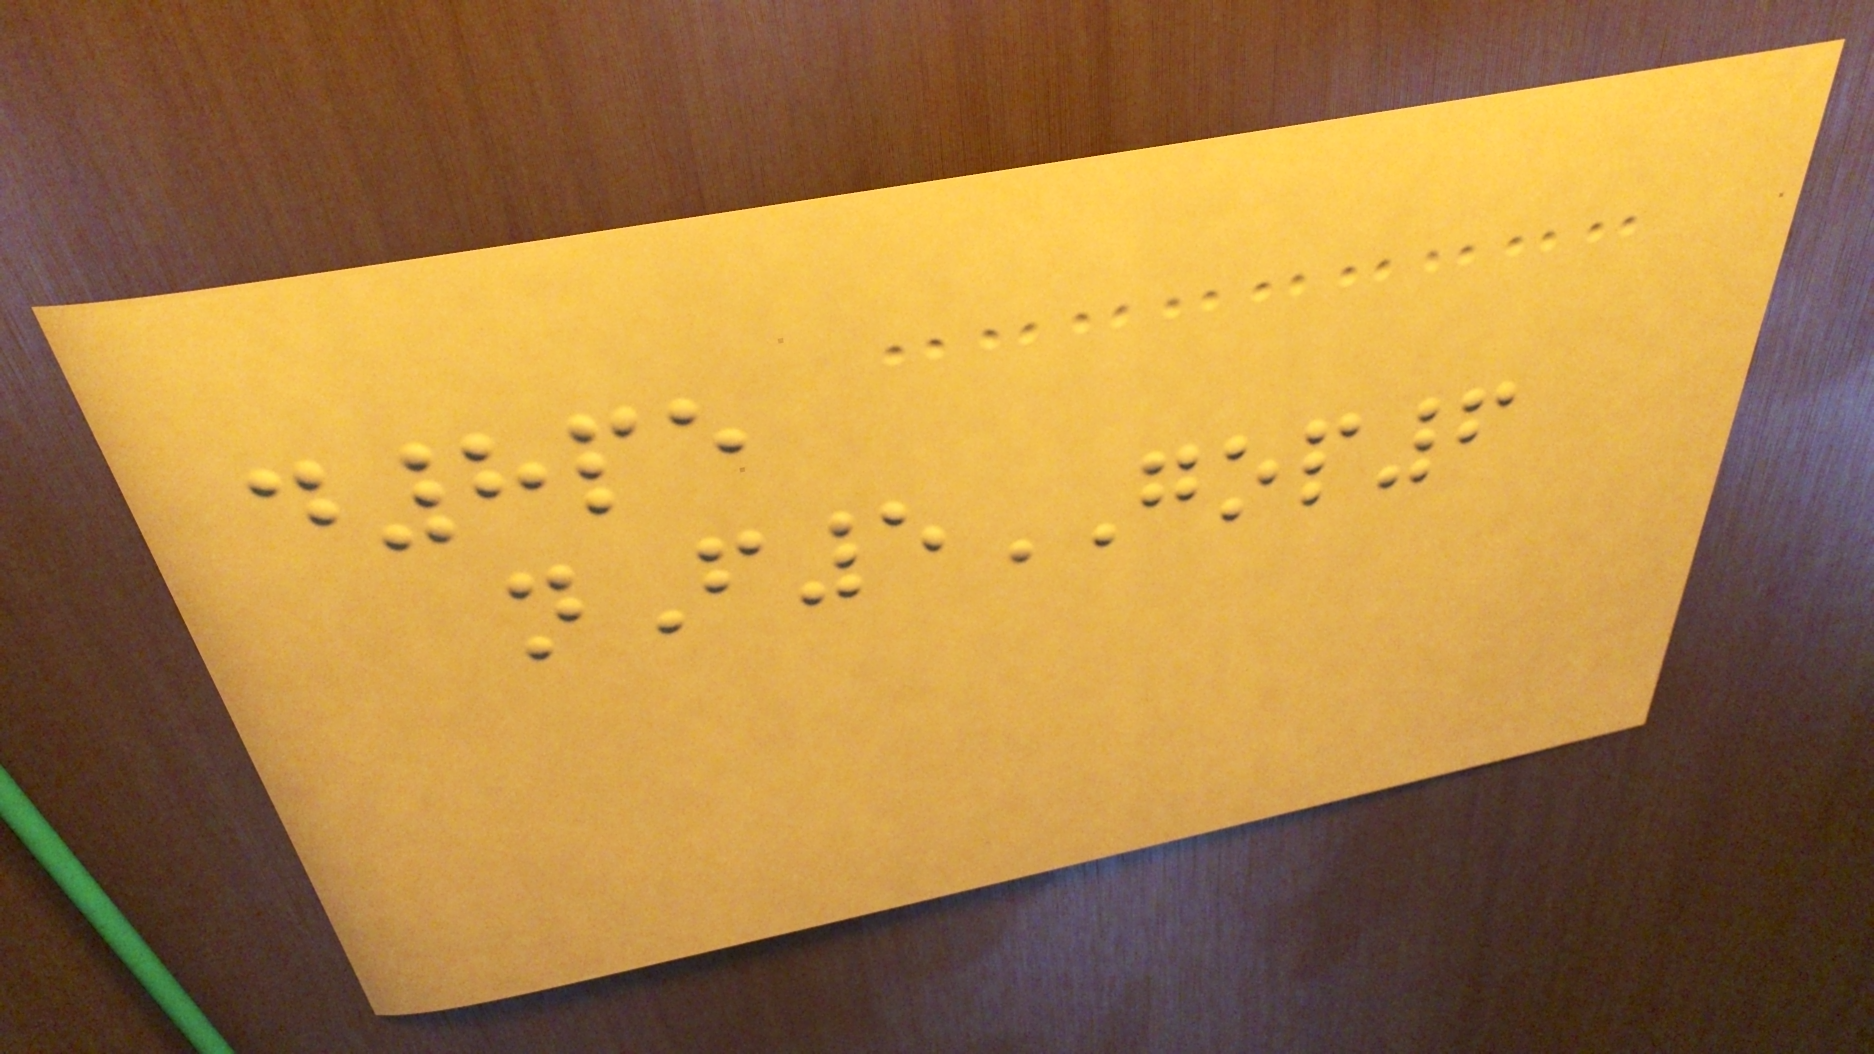d8pe
nF5GOP6
